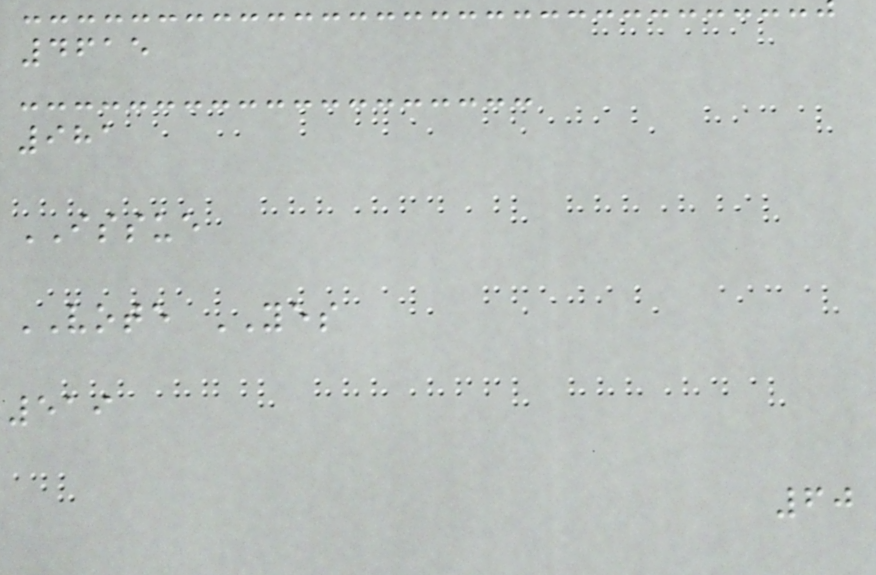4615
981
ISSUE
VOTE YES
519
60
